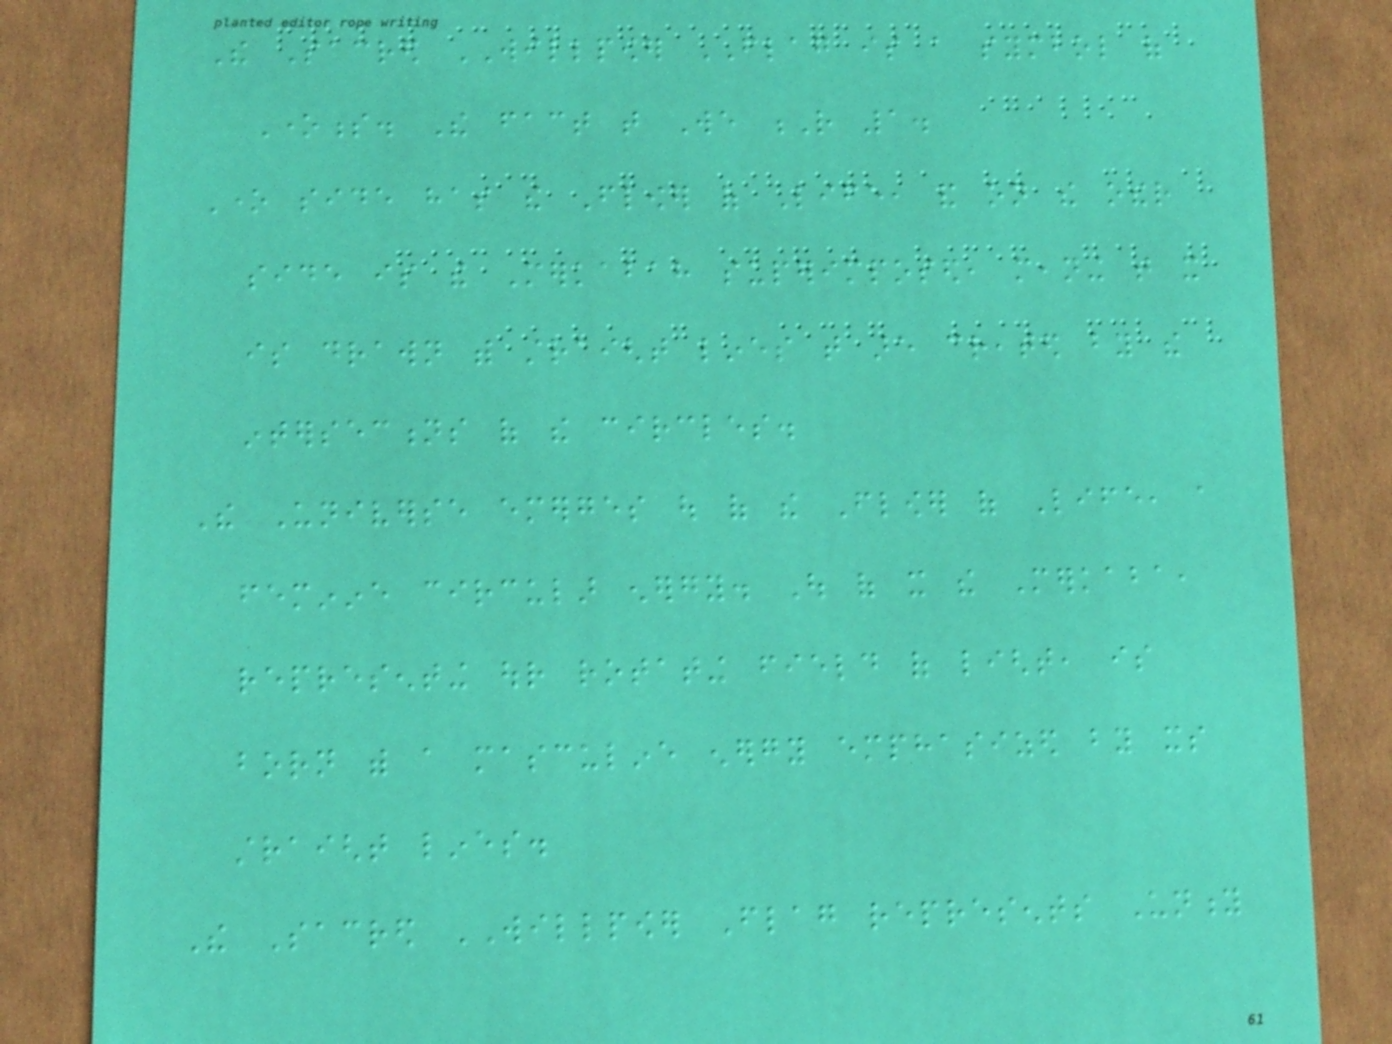The Sacred WILLPOWER FLAG is a symbol of
Oneness. The fact that We R 1.
One side has the Flower of Life, and on the other
side is the Merkabah superimposed, meaning that it
is drawn with straight lines that are created by the
intersections of the circles.
The Universe emerges out of the Flower of Life, a
feminine circular energy. Out of it the Merkaba,
representing our rotating field of light, is
born with a masculine energy emphasized by its
straight lines.
The Sacred WILLPOWER Flag represents Unity
